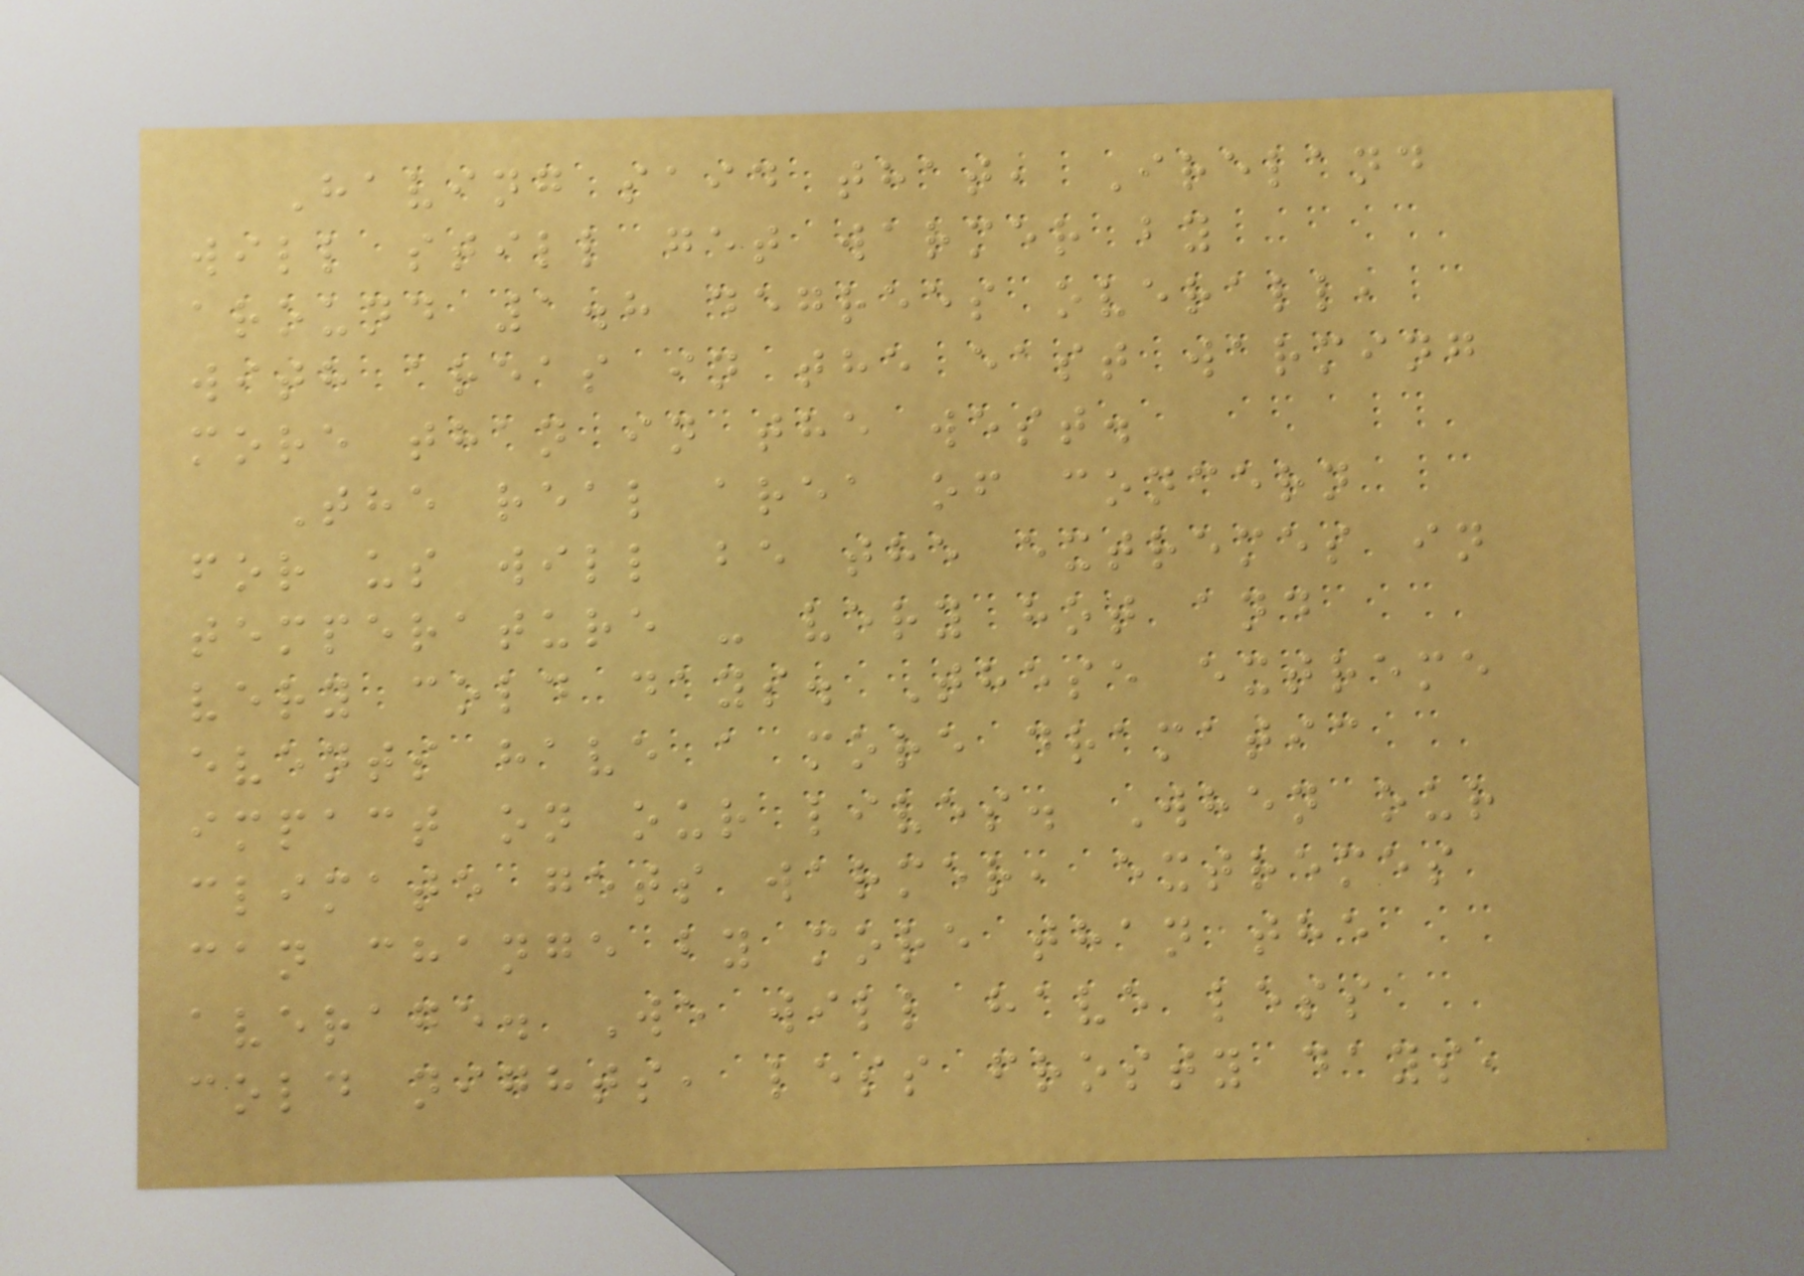Having said that, Ireland
will still get warmer by
around 1.8 degrees overall,
with areas in the east warming
more than in the west.
The real area of concern
for us will be the extremes in
temperature - very hot and
very cold days. These extreme
events have a more dramatic
impact on our lives. When our
climate gets warmer, extremes
can change by more than the
average. We will have less
cold nights, less frosty days,
